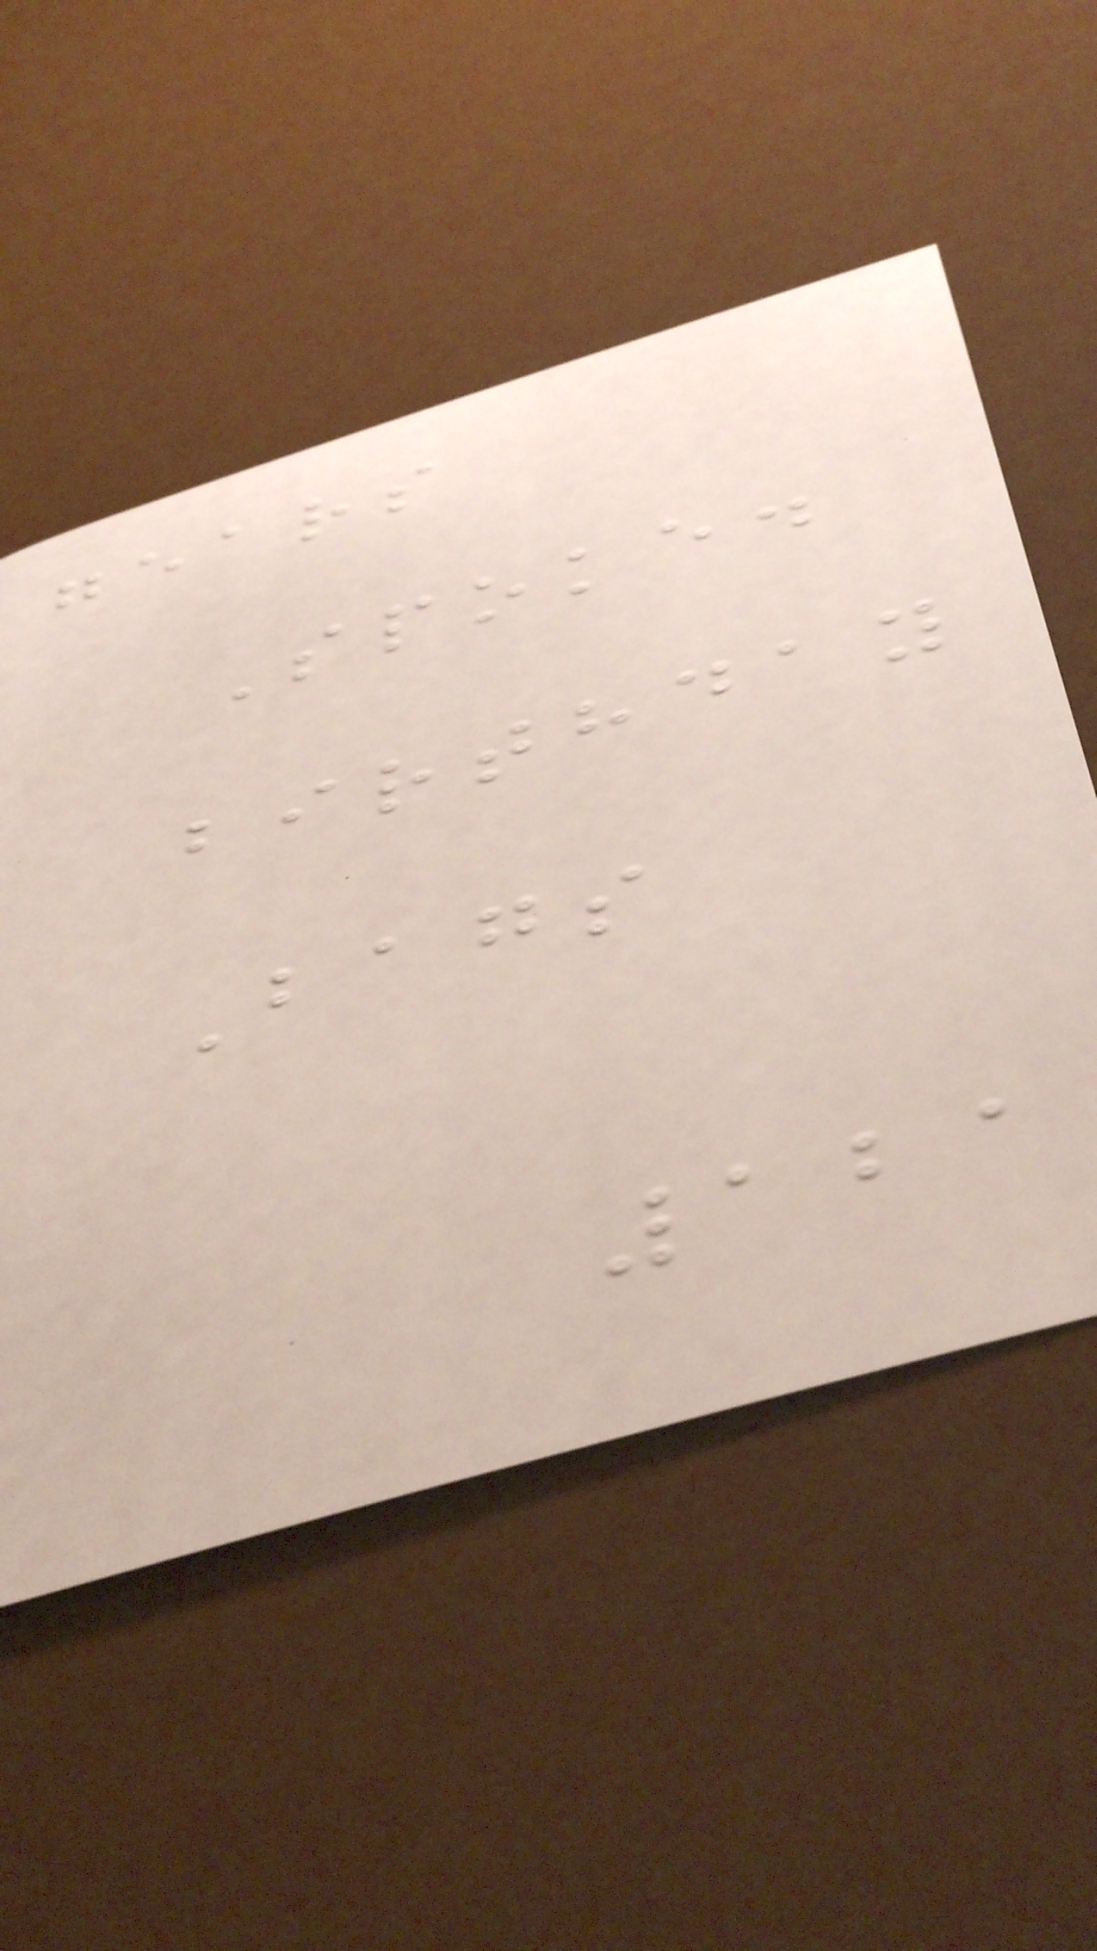gears
Spoke.
birthday
Bags
121
